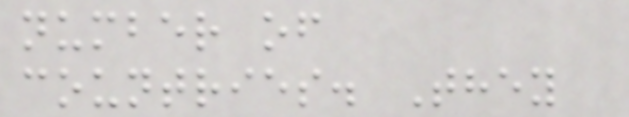number of
countries. They
